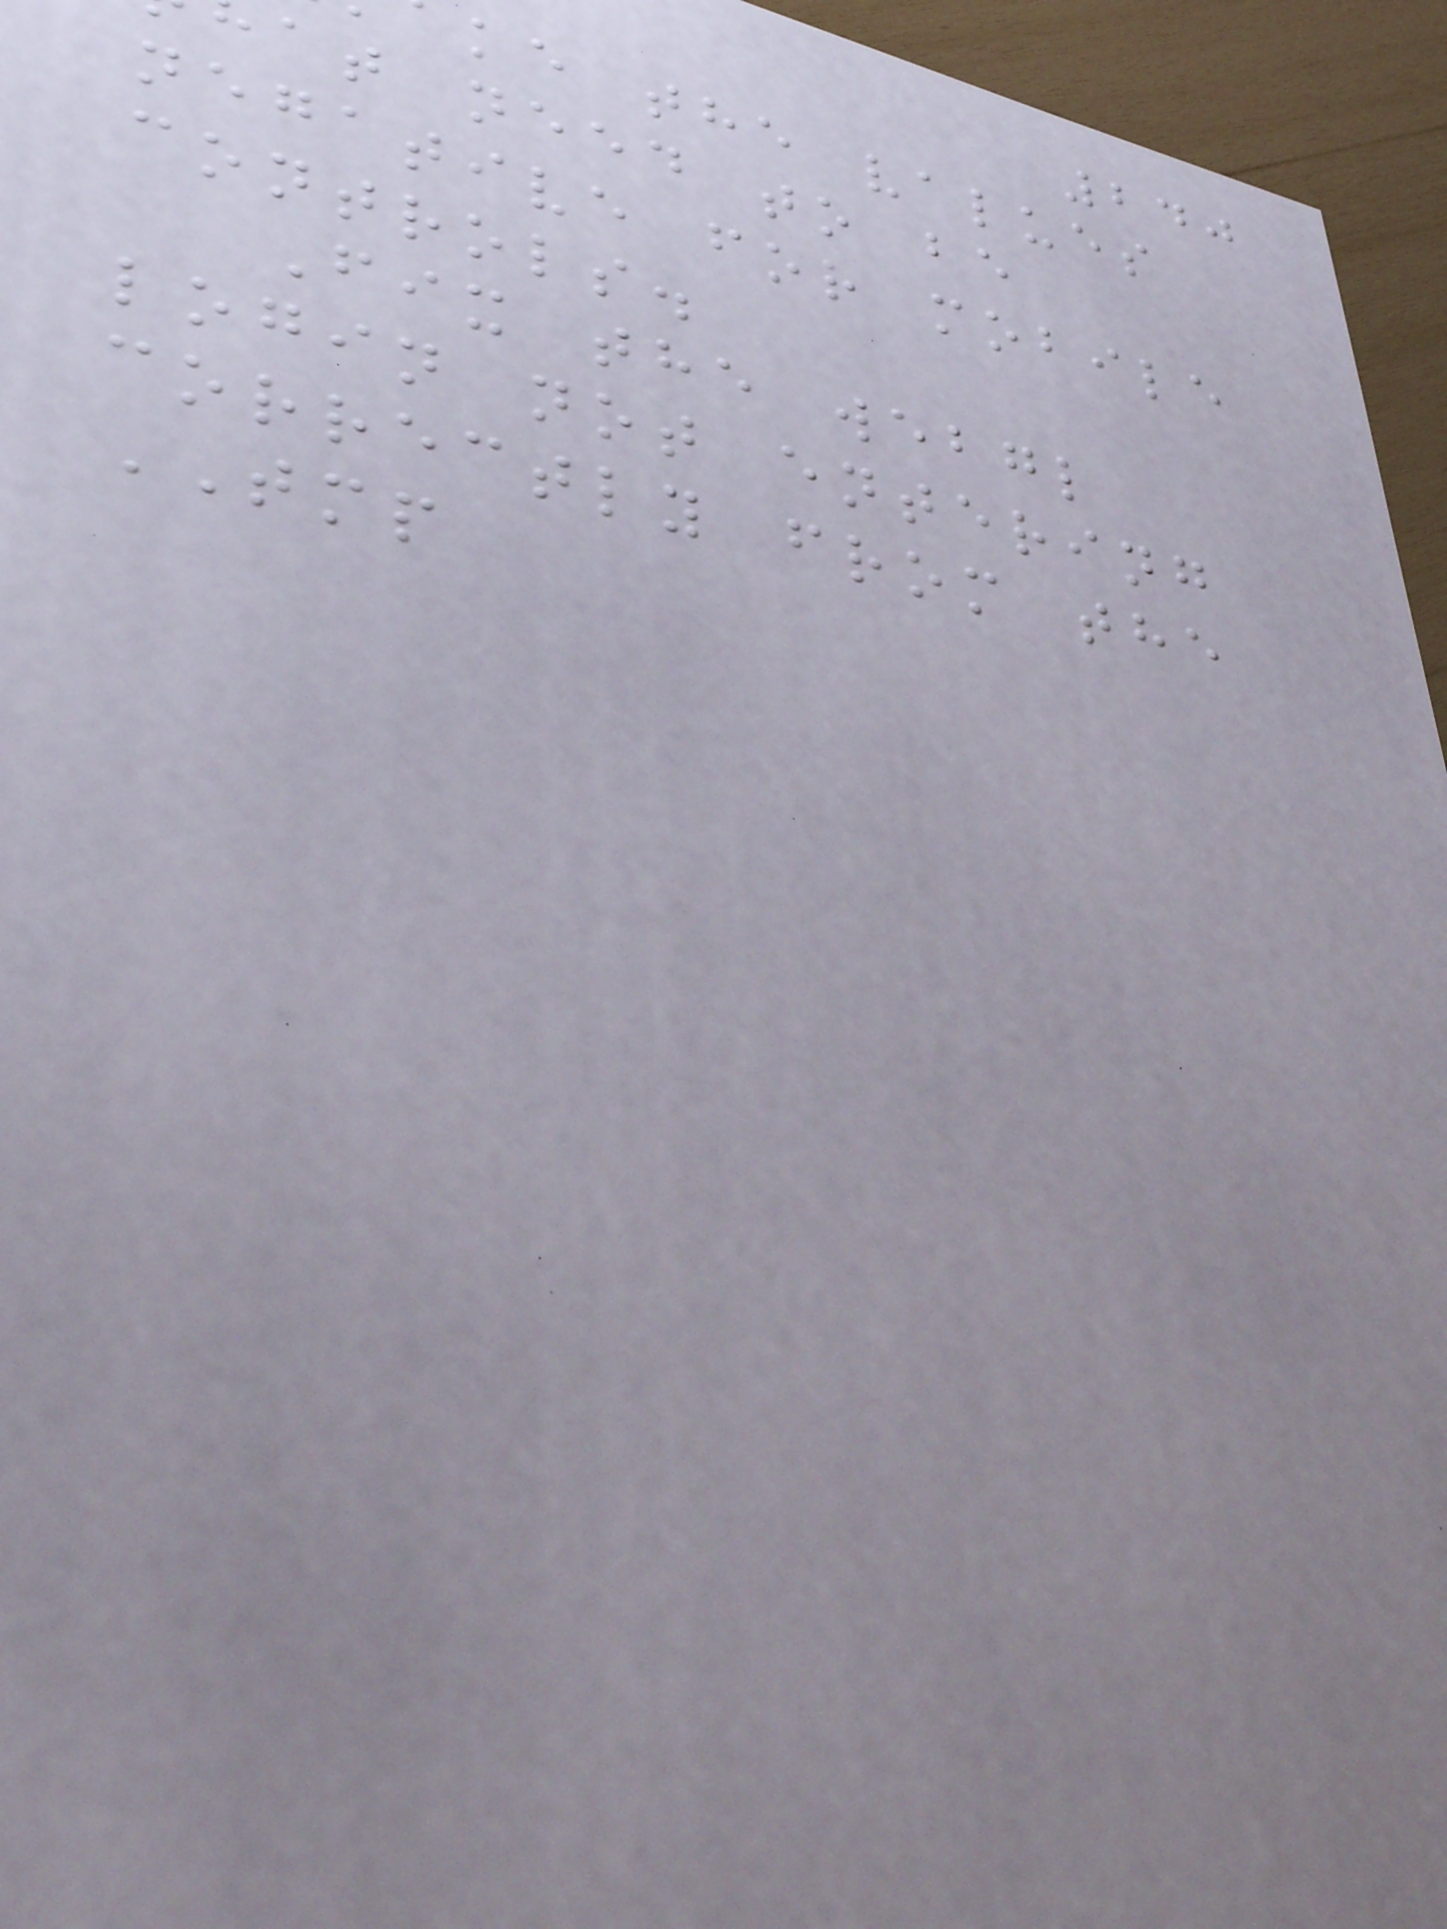240
ke the values
at need to be
negative for mobile
controls.
Fix the webgl
login not entering
correctly from the
TMP
